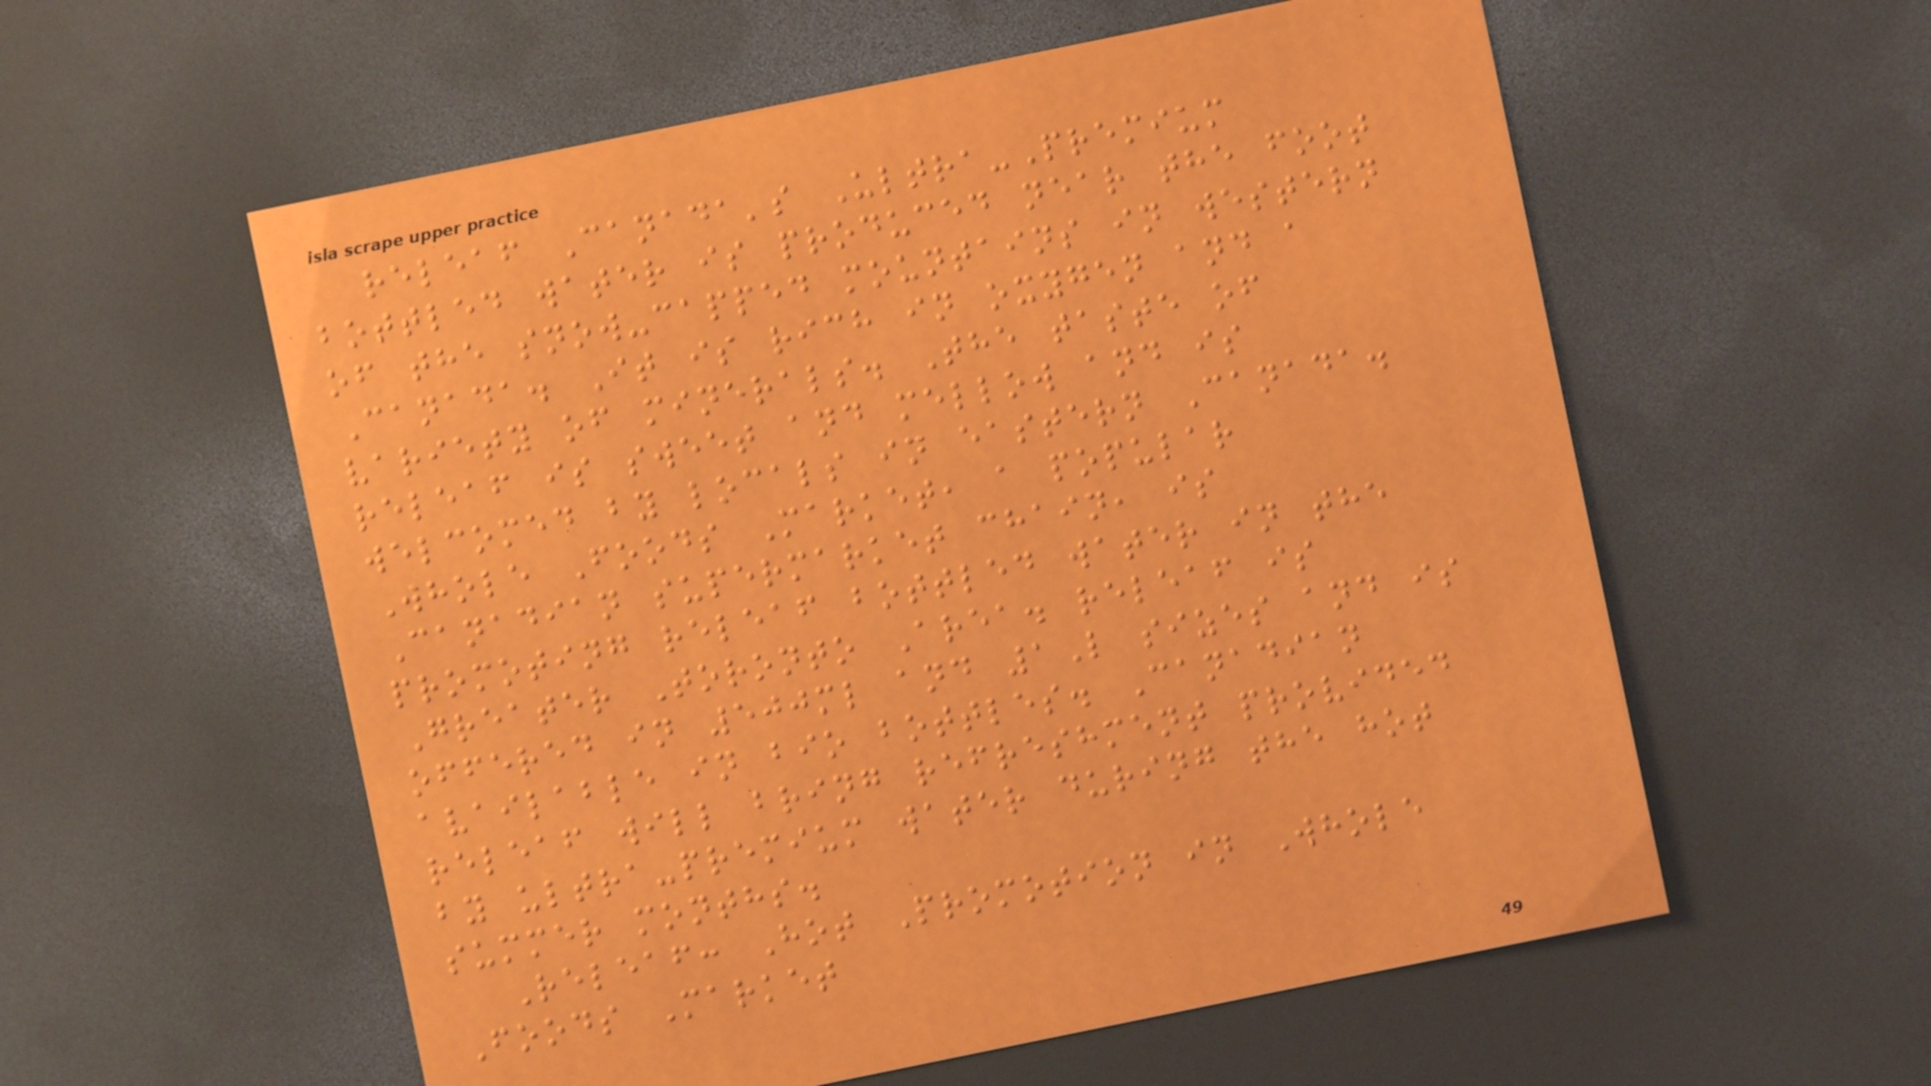releaf Canada's Ultra-Premium
bottled water is produced near the foot
of the snow-capped mountains in western
Canada. It is rich in oxygen and a
variety of minerals. The taste of
releaf is sweet and mellow and is
welcomed by locals in eastern Canada.
Whole Foods Market, a popular
Canadian supermarket chain, is
promoting releaf bottled water in the
Greater Toronto Area. releaf is
offered in 500ml and 1L sizes and is
available in bio bottles. Canadian
releaf will bring refreshment provided
by ultra-premium water during the hot
summer months.
Releaf: Hot Promotion in Whole
Foods Market
